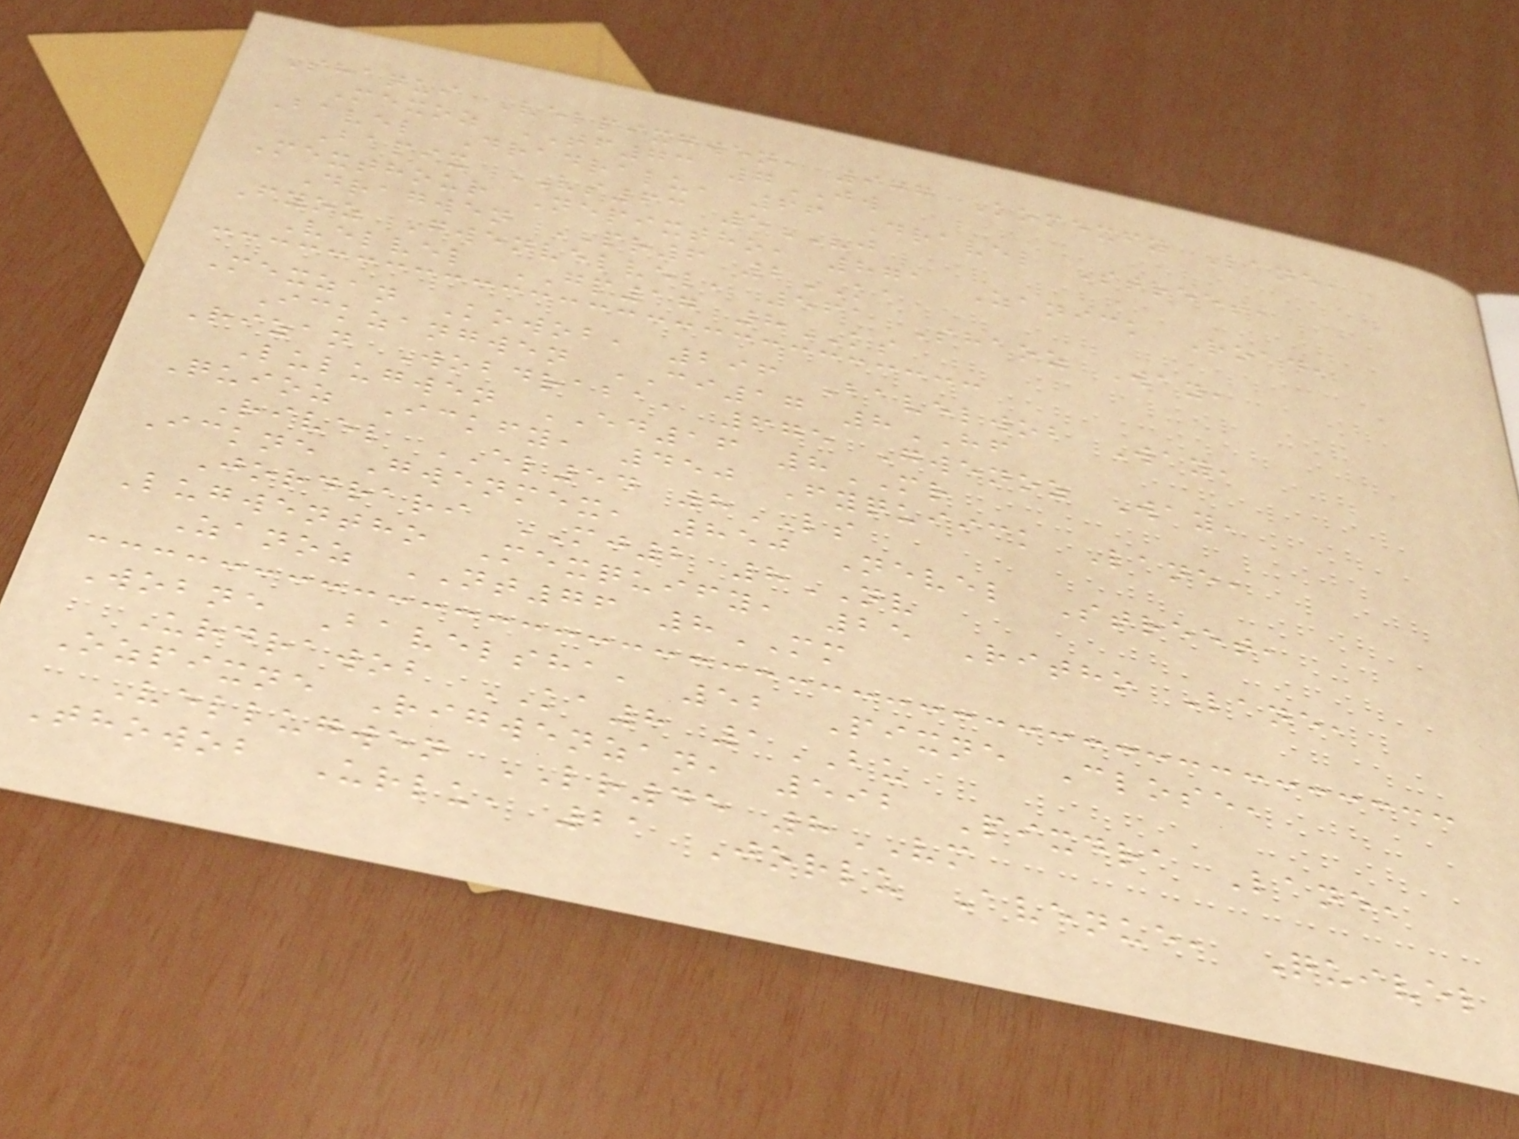Shaqui Velpixgwen, 977 Komexfy Lane,
Mexoz TF73 7JW
Bavel Dradralu, 66 Dravel Street,
Bapix VS63 5VJ
Mexthour Nepixtho, 871 Zanick Road,
Dragwen PR6 2KA
Fyoz Gwenvelvel, 561 Shaoz Way,
Velvel GP17 8KS
Mexzan Kowob, 296 Bavelwob Way,
Ickzangwen CI17 8HF
Rizan Wobdraba, 675 Gwenoz Way,
Lulugwen ED16 8MR
Quioz Ickfy, 450 Fyquiick Lane,
Rivel EL54 8LS
Ickne Gwenmex, 850 Nevel Street,
Jordrari MJ2 8NV
Lugwentho Mexquify, 25 Ritho Lane,
Zanoz NT76 8MM
Wobne Bavelsha, 52 Pixne Close,
Urdrawob KA8 1BU
Ozpixne Rigwenzan, 592 Pixdra Lane,
Vellugwen LR45 8VM
Thowob Urlu, 21 Jorlu Avenue, Quivel
